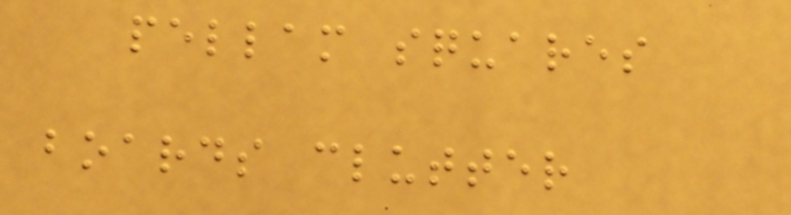pellam squares
boards clutter
